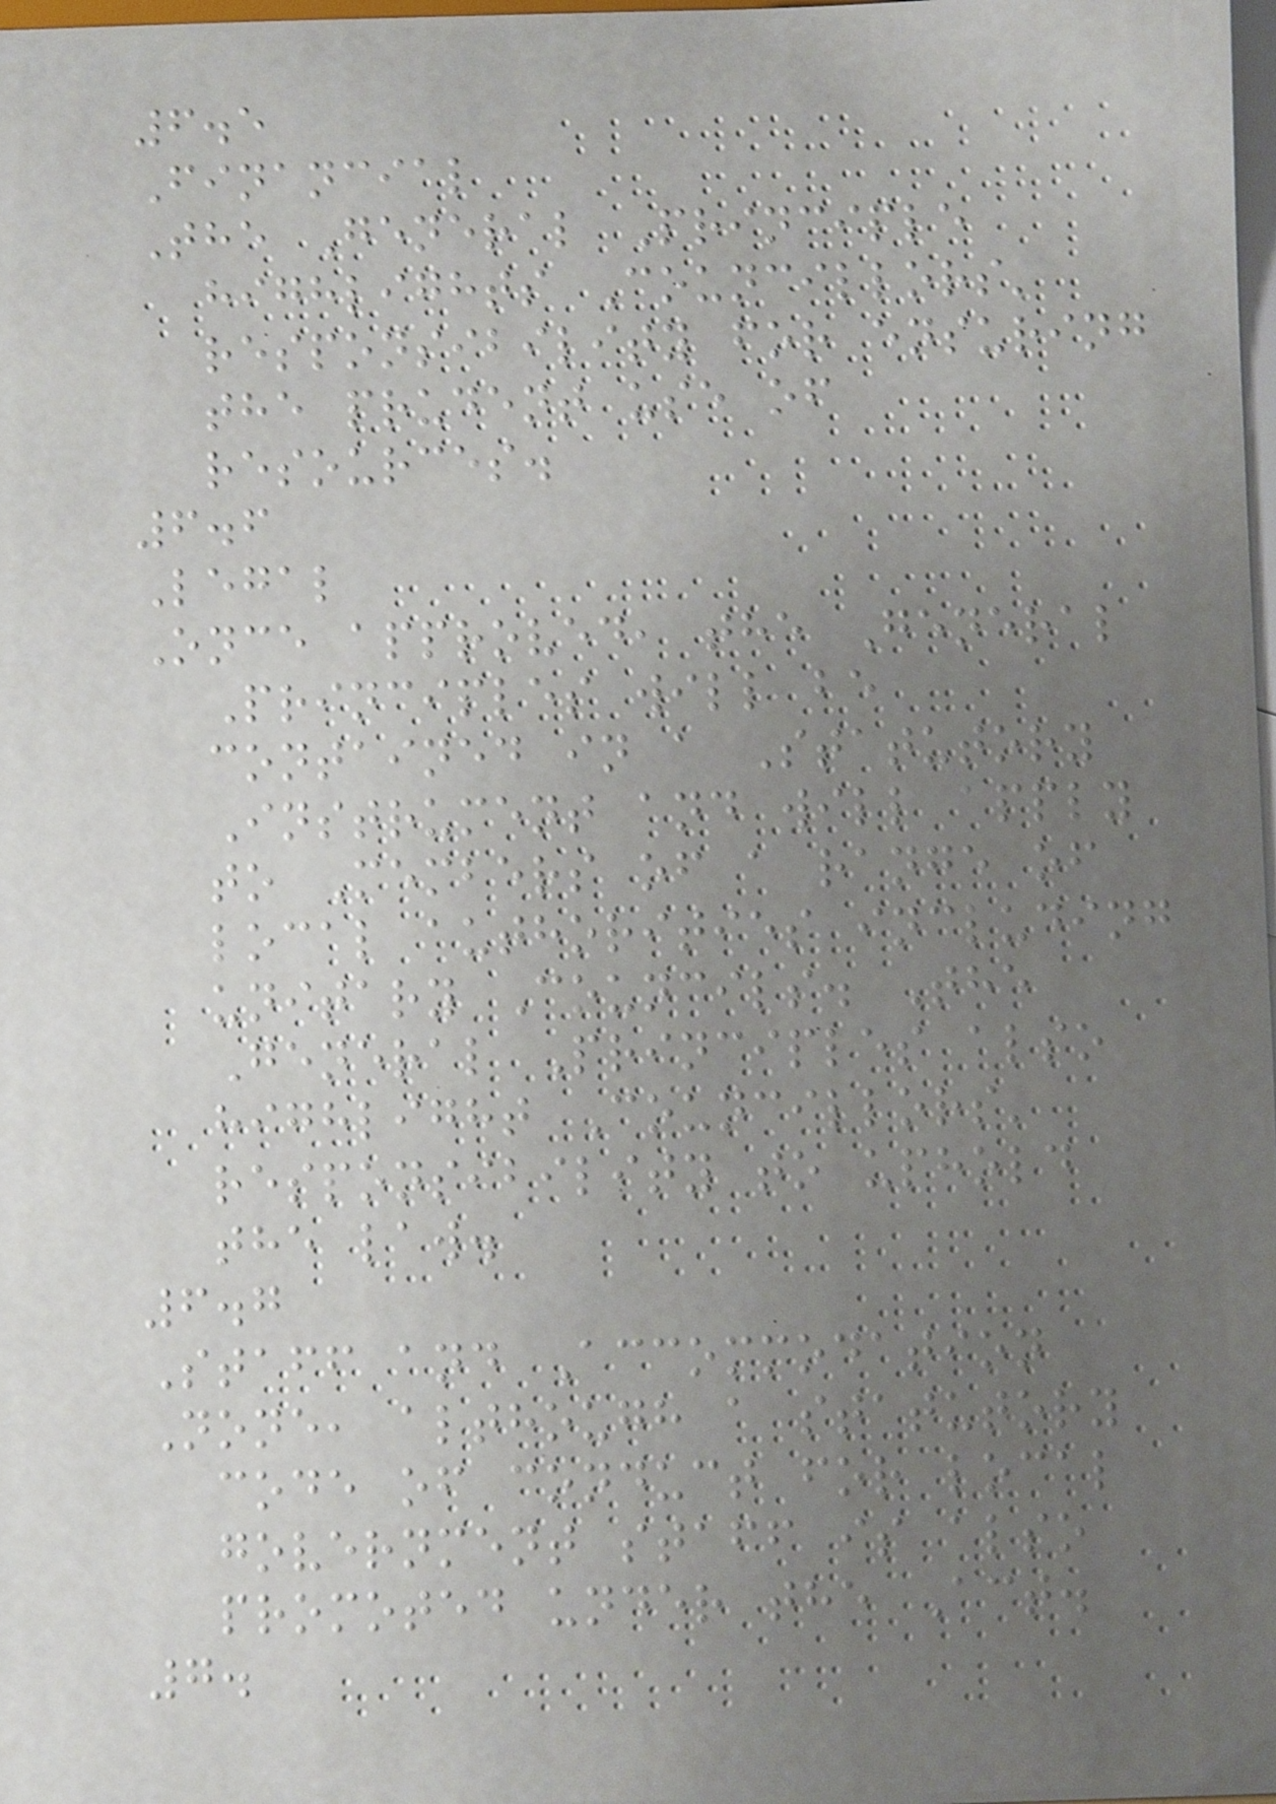6.5
Financial
The General Principle
highlights Councillors'
responsibility for ensuring
the prudent use of
resources.
6.6
Legal
Once approved, the General
Principles will be
contained in a Statutory
Instrument and will apply
to Members of a range of
local authorities including
unitary Councils. The
General Principles also
highlight Councillors'
responsibility to uphold
the law.
6.7
Staff and Accommodation
None, although a statutory
code of conduct for local
government staff is also
promoted under the Act.
7.
